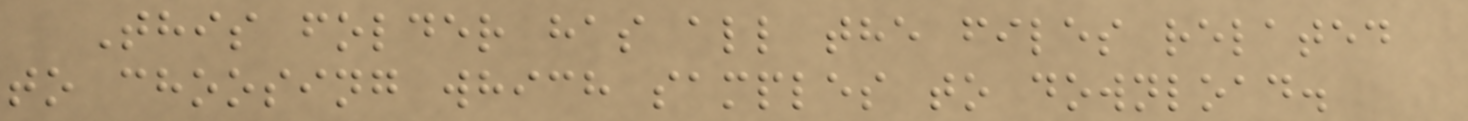This folder has all the files related
to choosing which samples to download.
